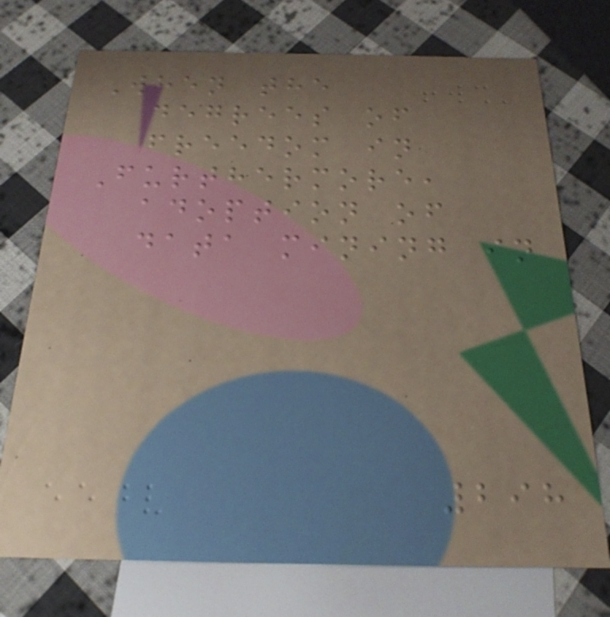When the
degrees of
freedom in
Furthermore,
adoption of
data mining in
298
